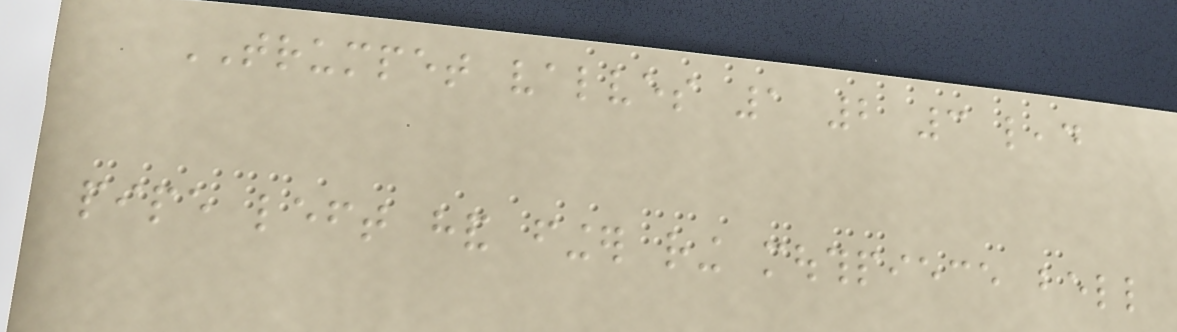TRUMPET valves 1 2 3 lead
pipe left hand finger ring mouthpiece bell
